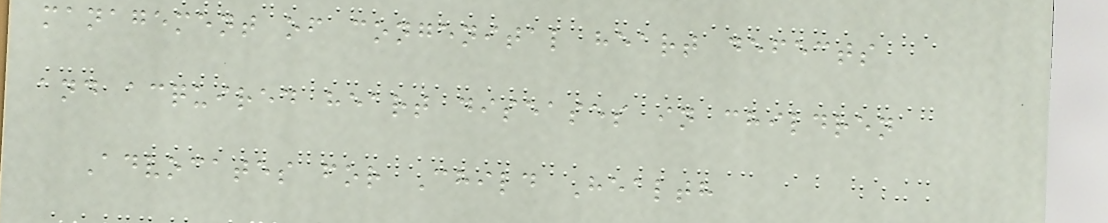management of congenital heart defects
and acquired heart diseases in children
Advocates for Child Health
